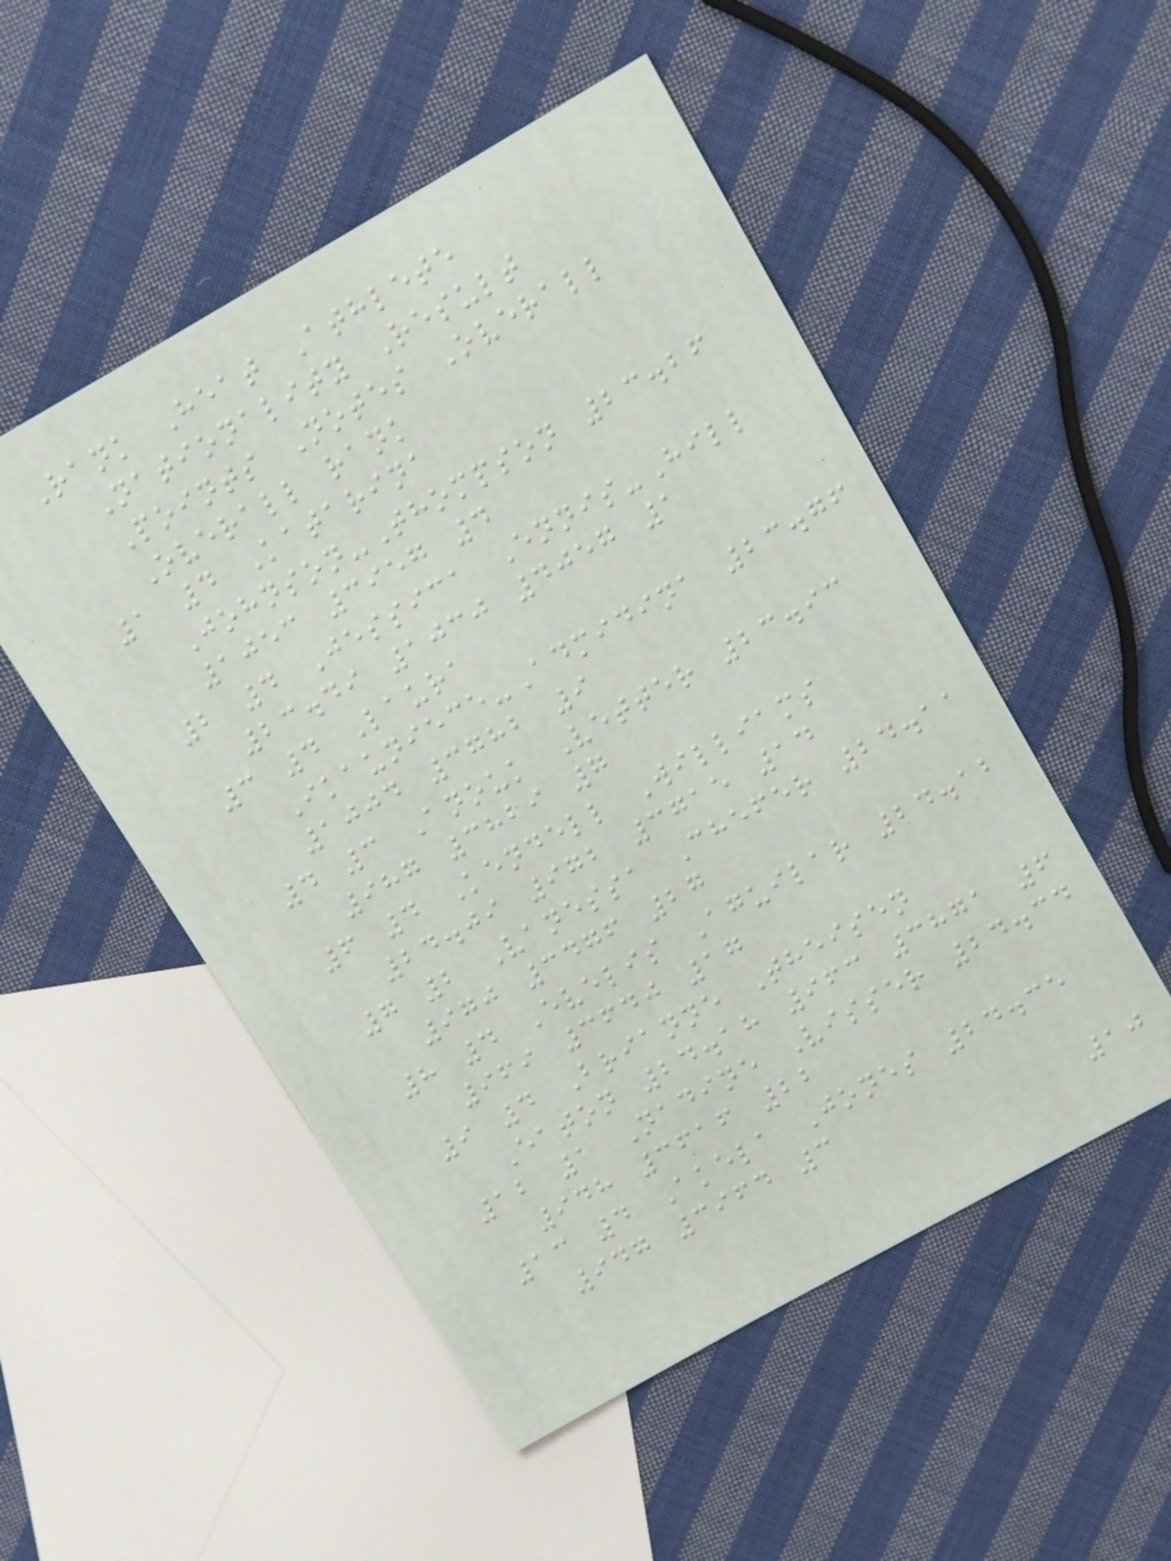Rank Heat Athlete
Nationality Result
Points Notes Overall
Overall rank
1 4 Katarina
Johnson-Thompson 23.26
1053 3957 4
2 4 Jessica Ennis-Hill
23.49 1030 4057 1
3 4 Laura
Ikauniece-Admidina 23.76
1004 3782 9
4 3 Anouk Vetter 23.93
987 3829 7
6 4 Kendell Williams
24.09 972 3715 14
7 2 Vanessa Chefer 24.11
970 3476 27
8 4 Evelis Aguilar 24.12
969 3640 17
9 4 Brianne Theisen
Eaton 24.18 963 3871 6
12 1 Nadine Visser 24.34
948 3616 22
13 4 Akela Jones 24.35
947 3964 3
10
